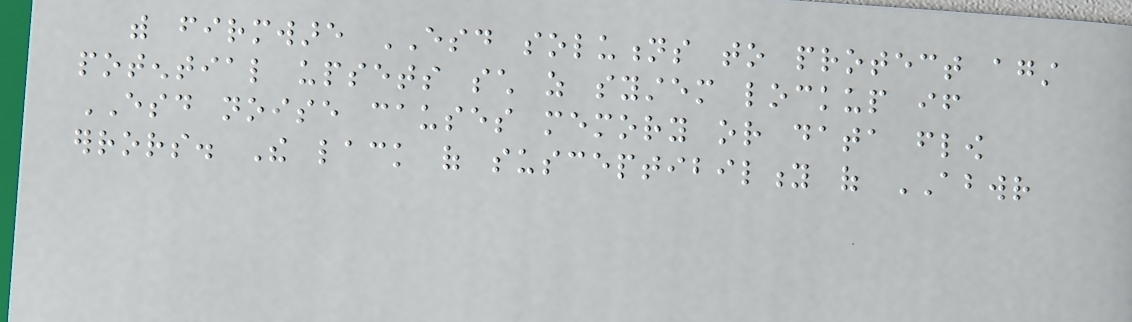with firmware ESD solutions to protect against
potential upsets such as system lockup if
ESD noise causes memory or data flow
errors. The lack of susceptibility of ABWR
